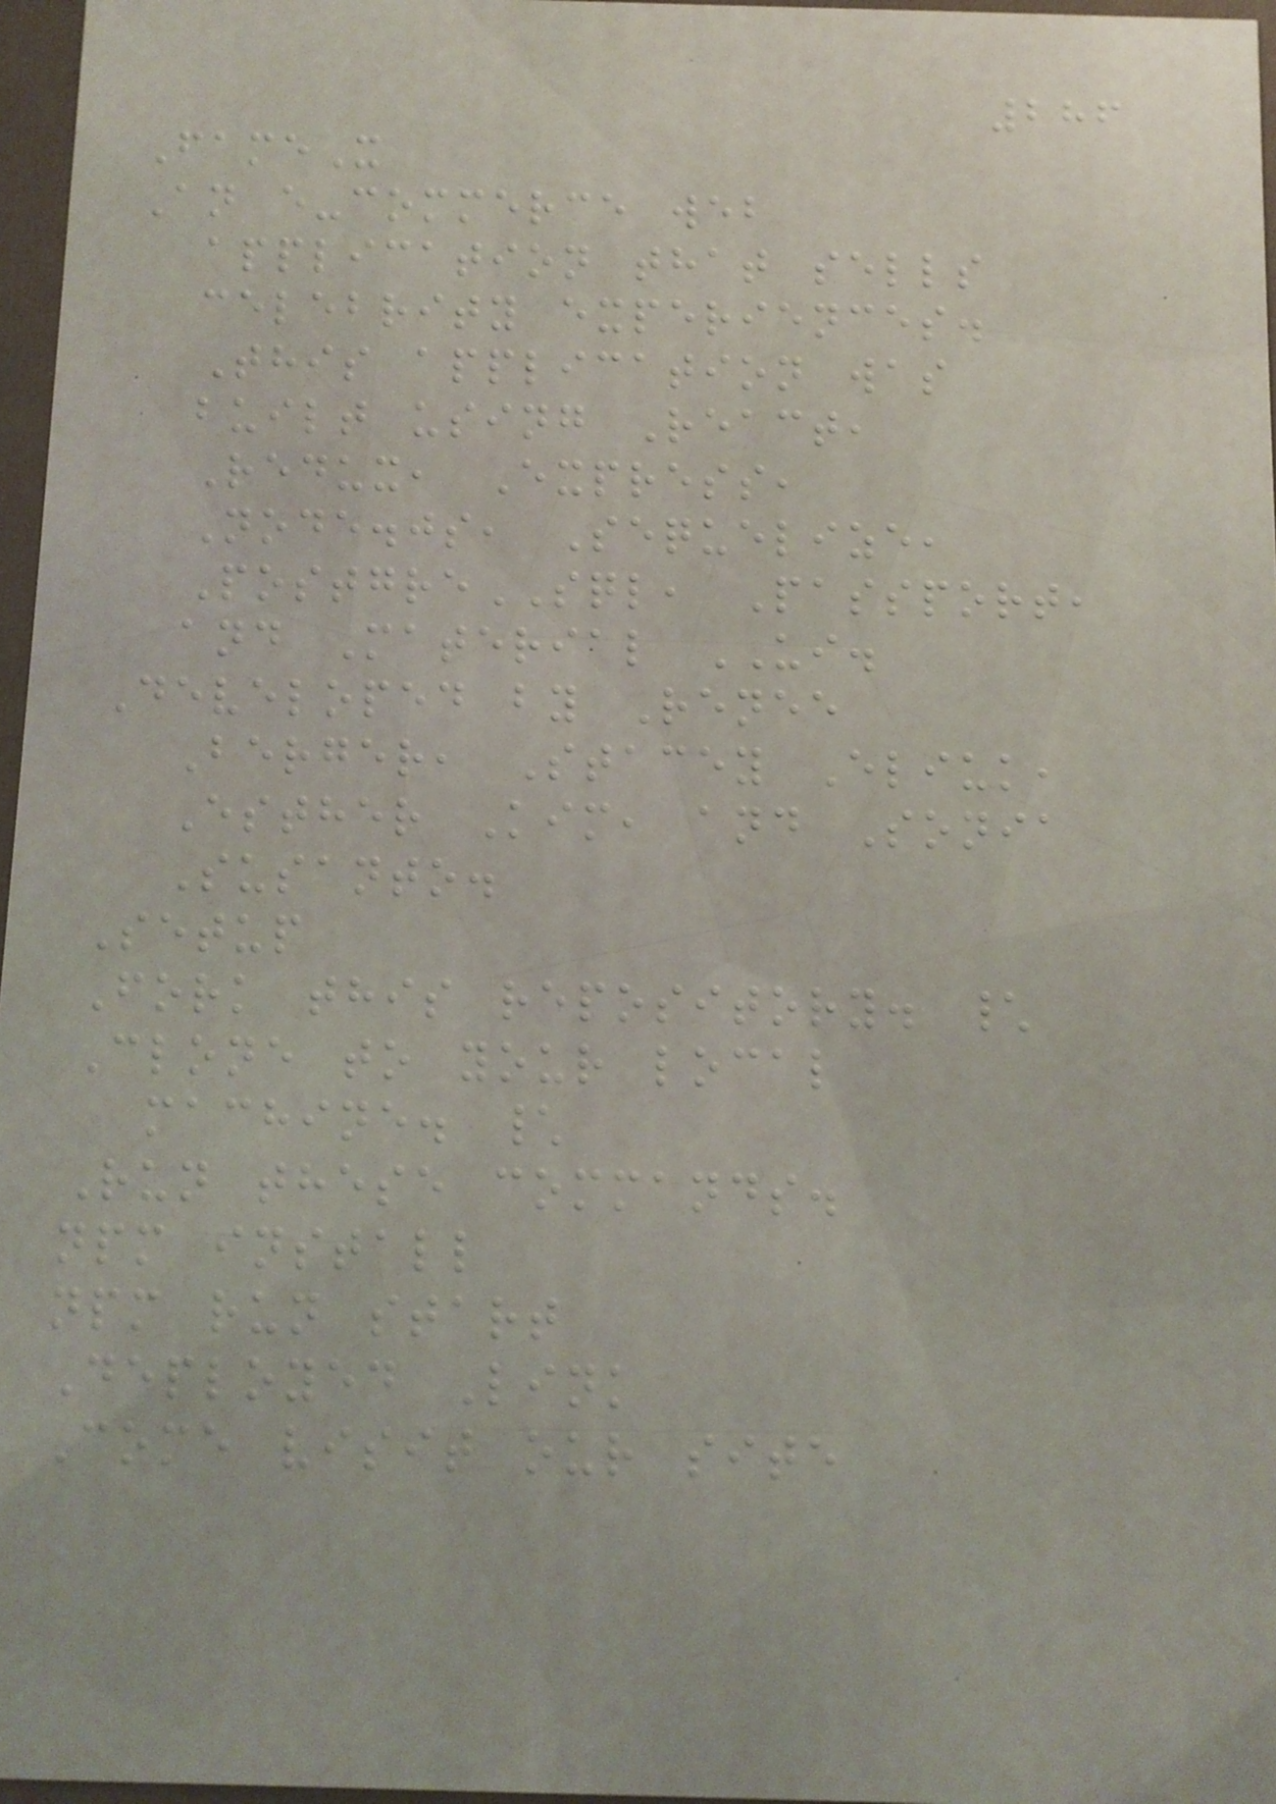286
FameX
An e-commerce web
application that sells
celebrity experiences.
This application was
built using React,
Redux, Express,
Node.js, Sequelize,
PostgreSQL, Passport,
and Material UI.
Developed by Renee
Berger, Stacey Eliuk,
Esther Kim, and Sonia
Susanto.
Setup
Fork this repository. \
Clone to your local
machine. \
Run these commands.
npm install
npm run start
Deployed Link
Come visit our site
